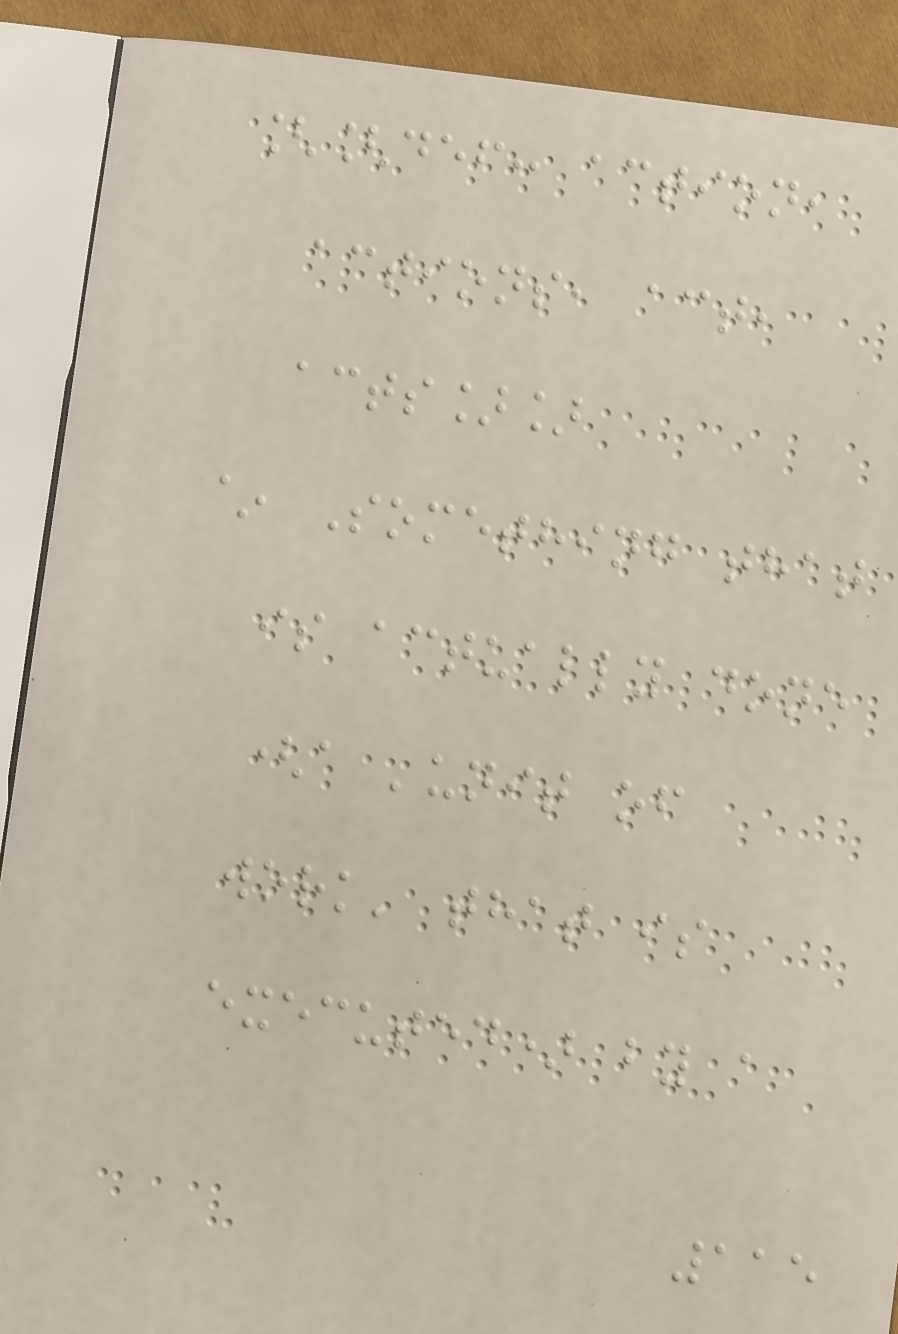[[def: action,
actions, act,
acts]]
~ Something that
is actually done
(a 'unit of
work' that is
executed) by a
115
